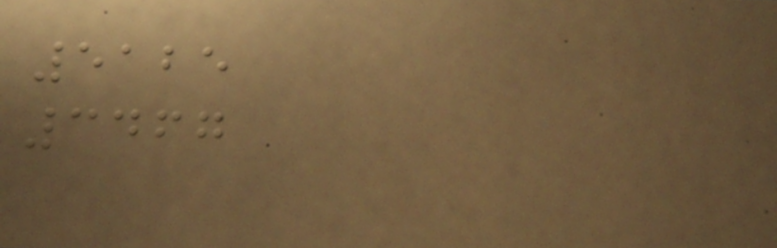5125
3467
